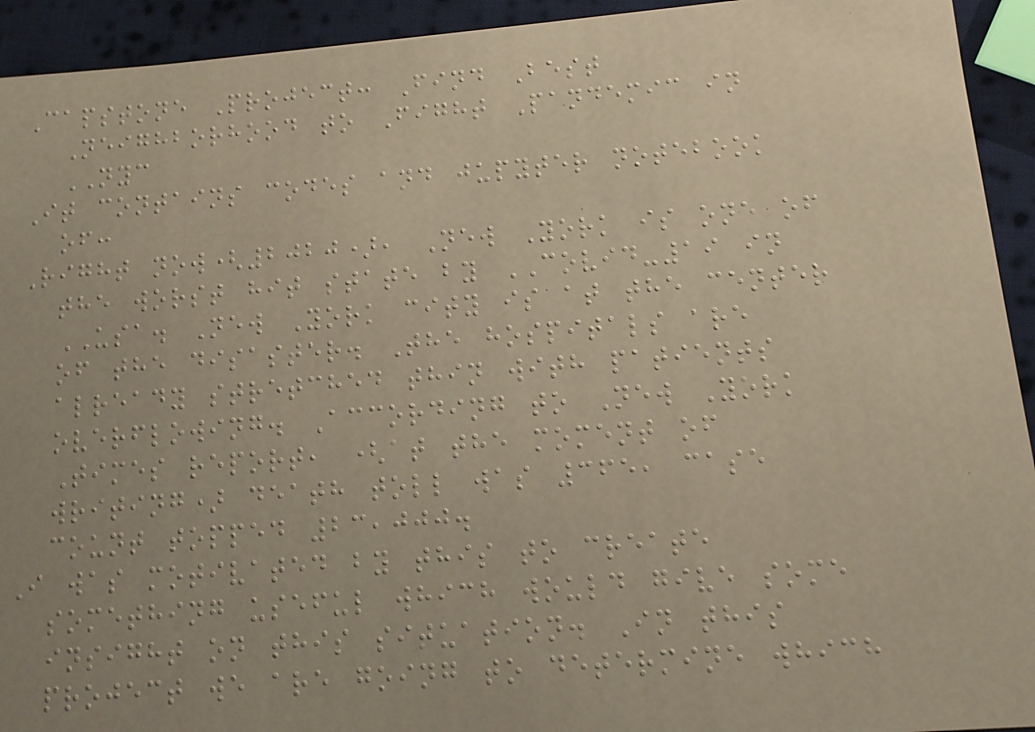Capstone Project: Find Best
Neighborhood to Fight Pandemic in
NYC
It contains codes and jupyter notebook
of:
Right now(2020), New York is one of
the worst hit state by COVID-19 in
USA. New York city is at the center
of the disaster. The hospitals are
already stretched thin with patients
overflowing. According to New York
Times report, (at the moment of
writing) death toll was 365, case
count topped 23,000.
I was motivated by this to create
something useful which would give some
insight on this situation. In this
project we are going to determine which
